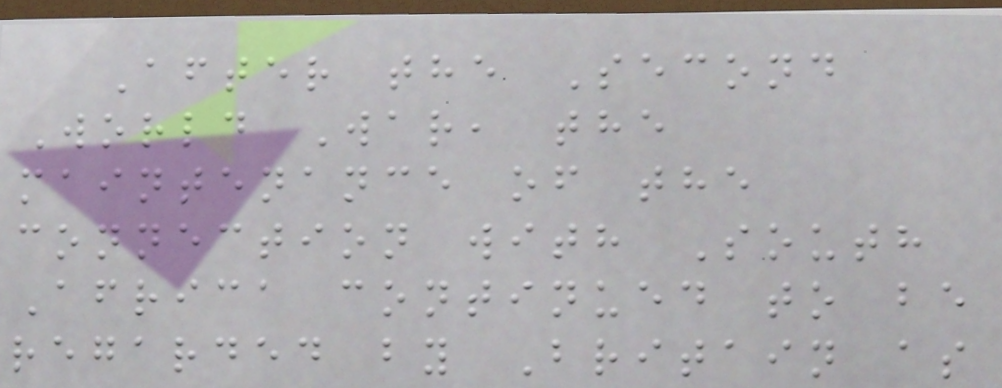After the Second
World War, the
maintenance of the
connection with South
Africa continued to be
regarded by Britain as
